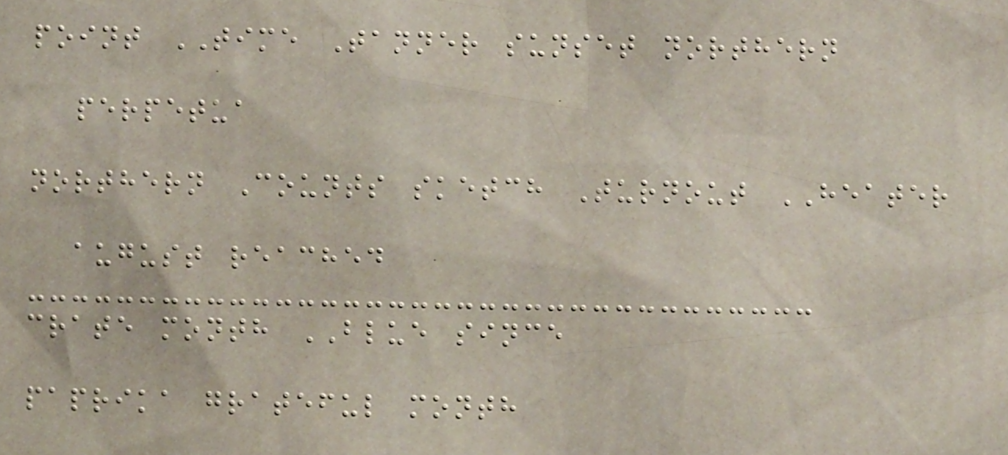point TIME Tanner sunset northern
perpetua
northern Counts sketch Turnout HEATER
august reached
crate month BLUE since
paprika grateful month
